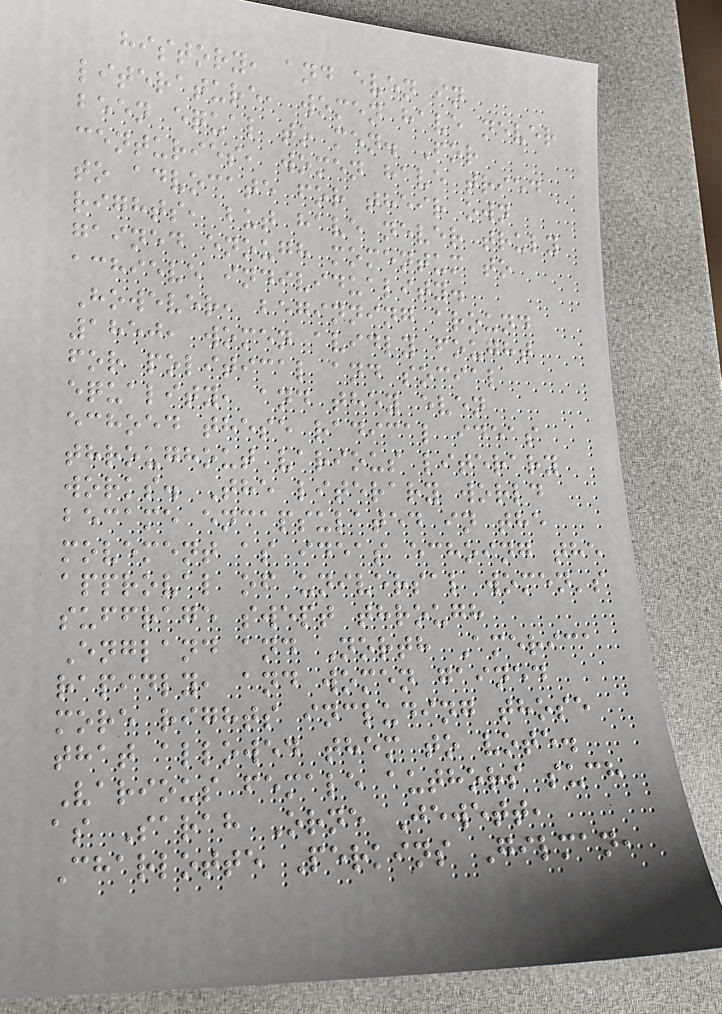history, and even in
literature, women have never
been equal to men. For
centuries, women have tried
to advocate for their own
rights, but have never truly
gained enough momentum to
achieve individuality.
However, beginning around
1850, women avidly fought
for political and social
equality, and they even
echoed these radical ideas
throughout various literary
works. The literary world
became encapsulated in the
movement as ideas echoing the
approval of universal women's
suffrage swept through
England and North America
rapidly, and women gained
more rights including those
that allowed them to vote.
Various female authors such
as Sarah Orne Jewett,
Charlotte Perkins Gilman,
